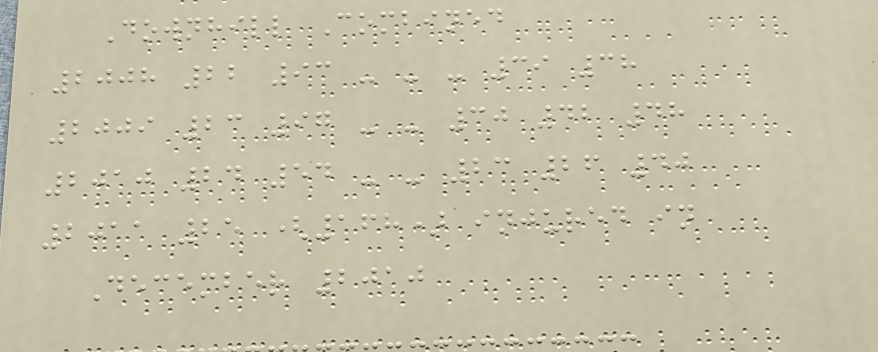Downhill Combined
2008 22 93 - - - 39 38
2009 23 97 - - 30 42 48
2010 24 54 - - 23 26 40
2011 25 (168) injured in
December 2010
